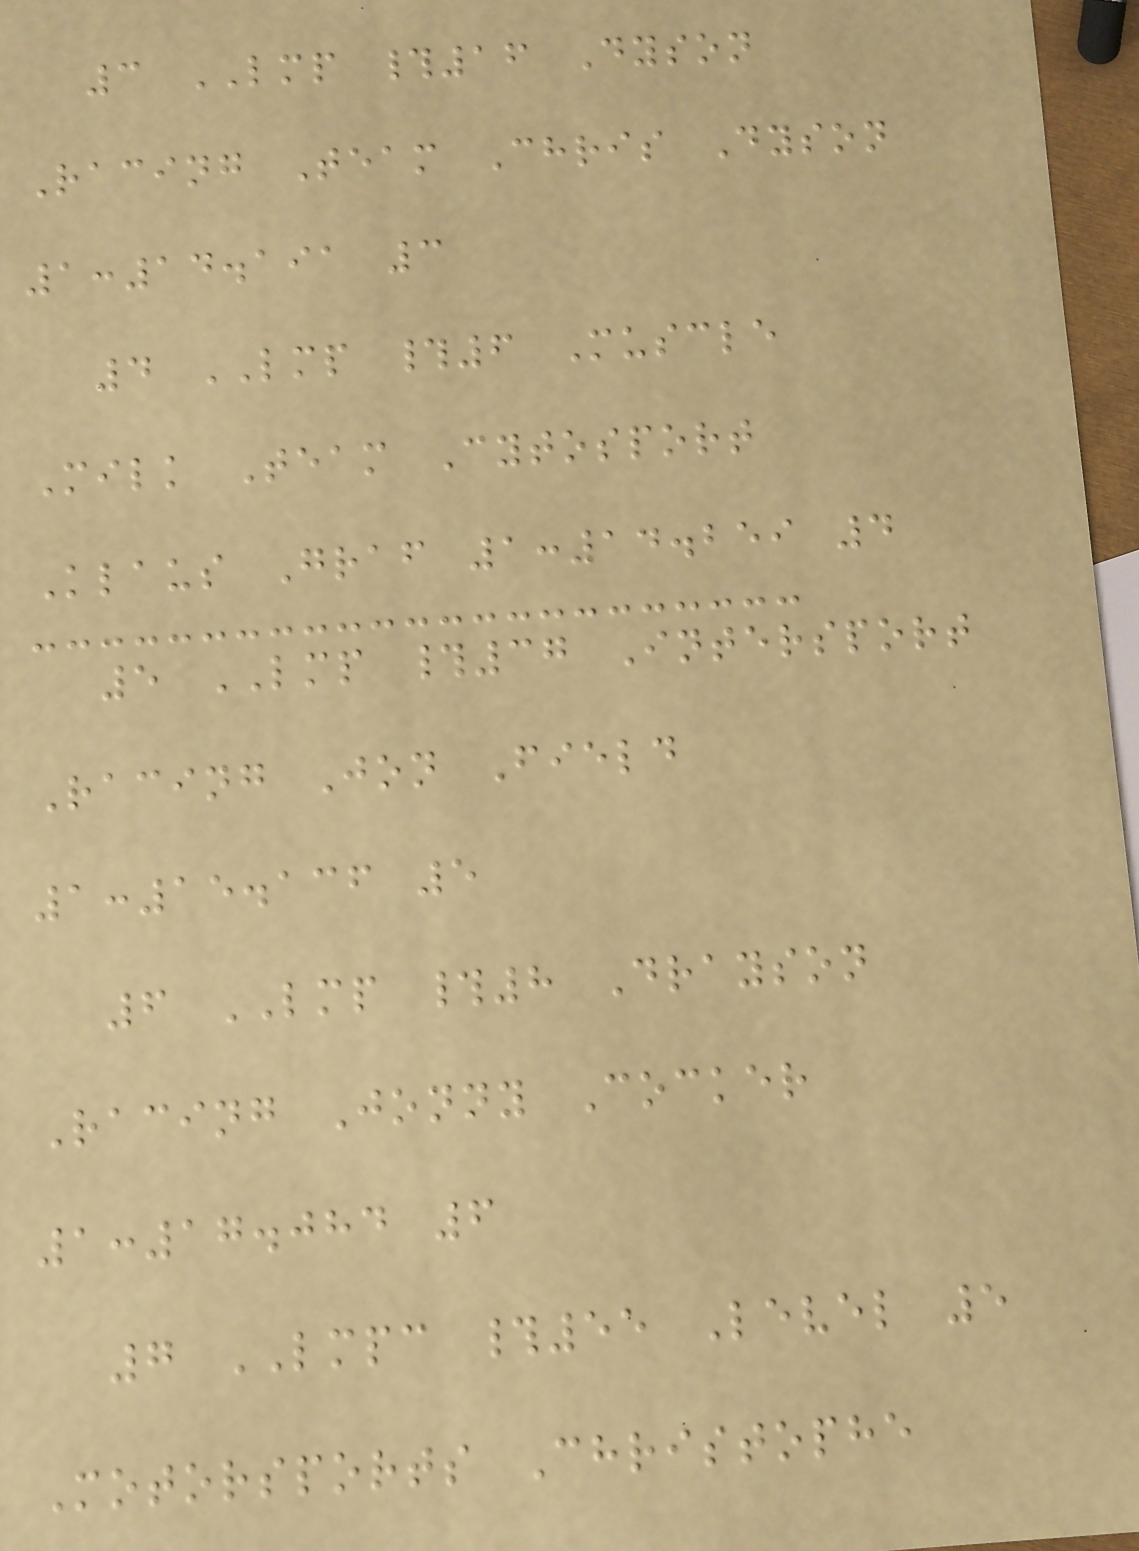3 LMP #16 Dyson
Racing Team Chris Dyson
1:14.191 3
4 LMP #6 Muscle
Milk Team Cytosport
Klaus Graf 1:14.259 4
5 LMP #37 Intersport
Racing Jon Field
1:15.136 5
6 LMP #8 Drayson
Racing Jonny Cocker
1:17.084 6
7 LMPC #55 Level 5
Motorsports Christophe
